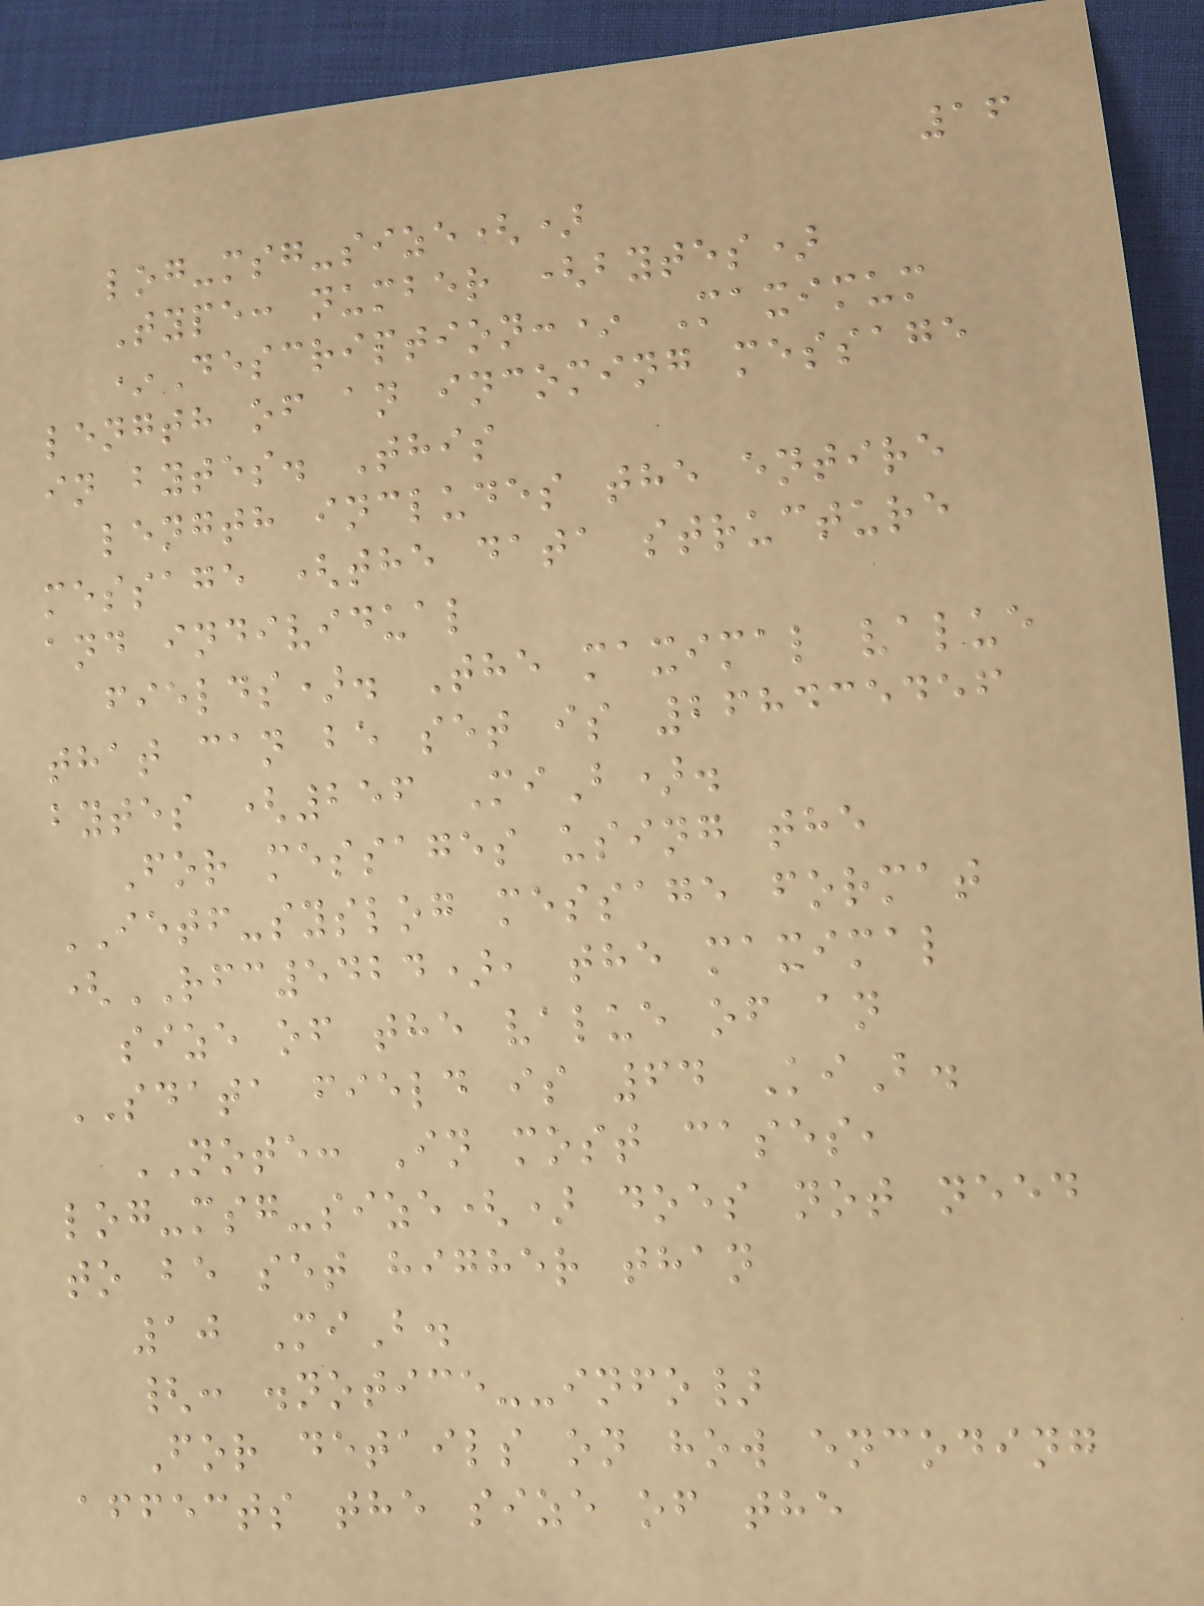16
log-msg-size()
Type: number (bytes)
*Description:* Maximum
length of an incoming message
in bytes. This
length includes the entire
message (the data structure
and individual
fields). The maximal value
that can be set is 268435456
bytes (256 MiB).
For messages using the
IETF-syslog message format
(RFC5424), the maximal
size of the value of an
SDATA field is 64 KiB.
NOTE: In most cases,
log-msg-size() does not need
to be set higher than
10 MiB.
{: .notice--info}
For details on how encoding
affects the size of the
